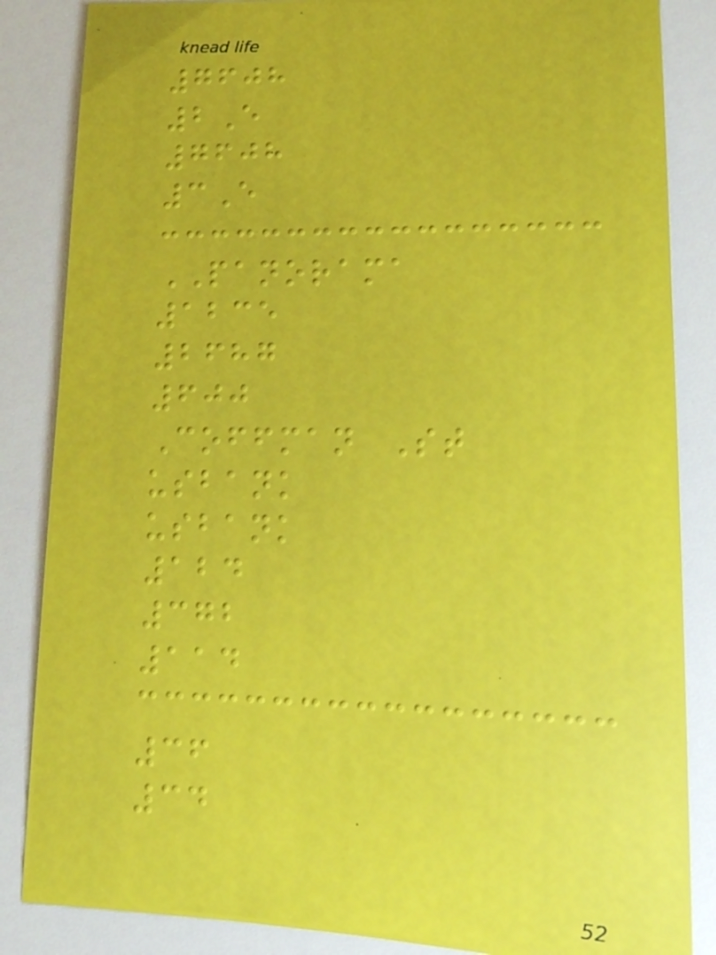7608
2E
7608
3E
PANORAMA
1235
2687
600
Coffman St
usbank
usbank
124
372
114
36
34
